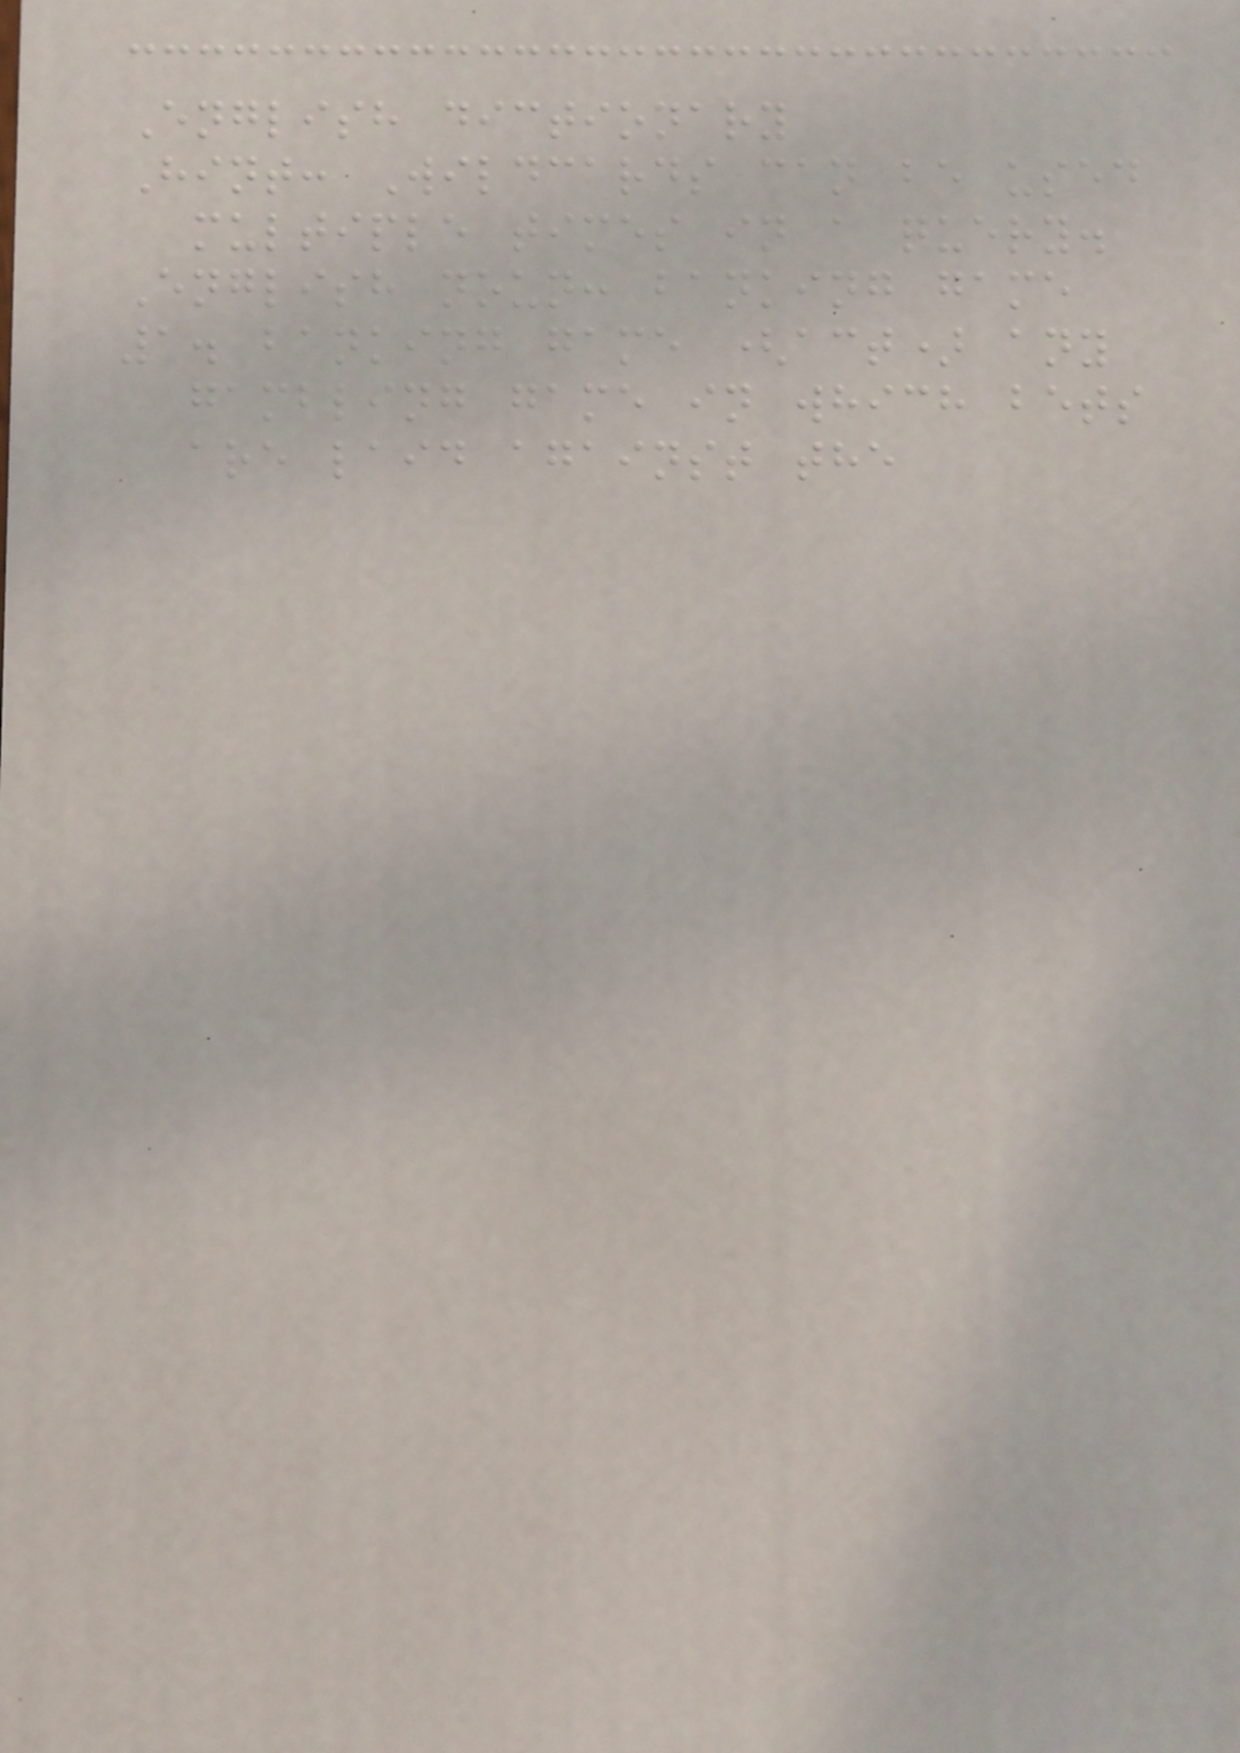English dictionary
Hint: Wildcards can be used
multiple times in a query.
English noun: banking game
1. banking game (act) any
gambling game in which bets
are laid against the
